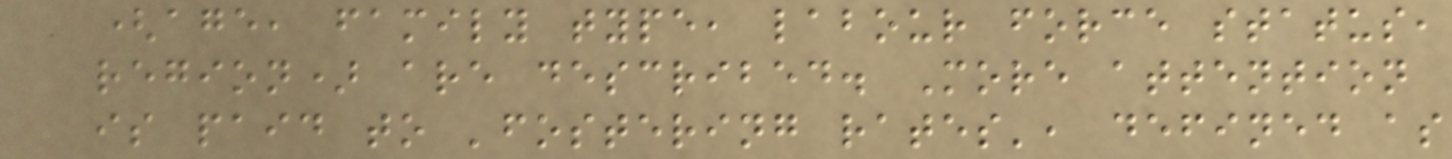(age, family type, labour force status,
region) are described. More attention
is paid to 'fostering rates', defined as
